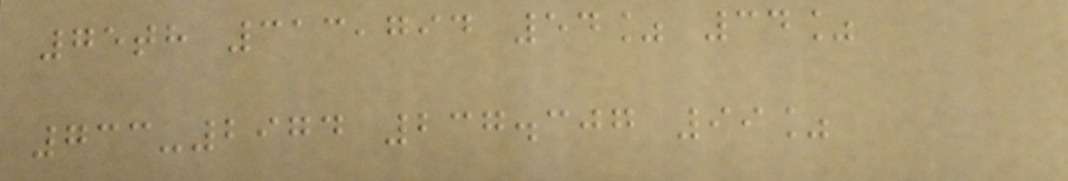75th 313,794 54% 34%
733-2974 237.307 99%
